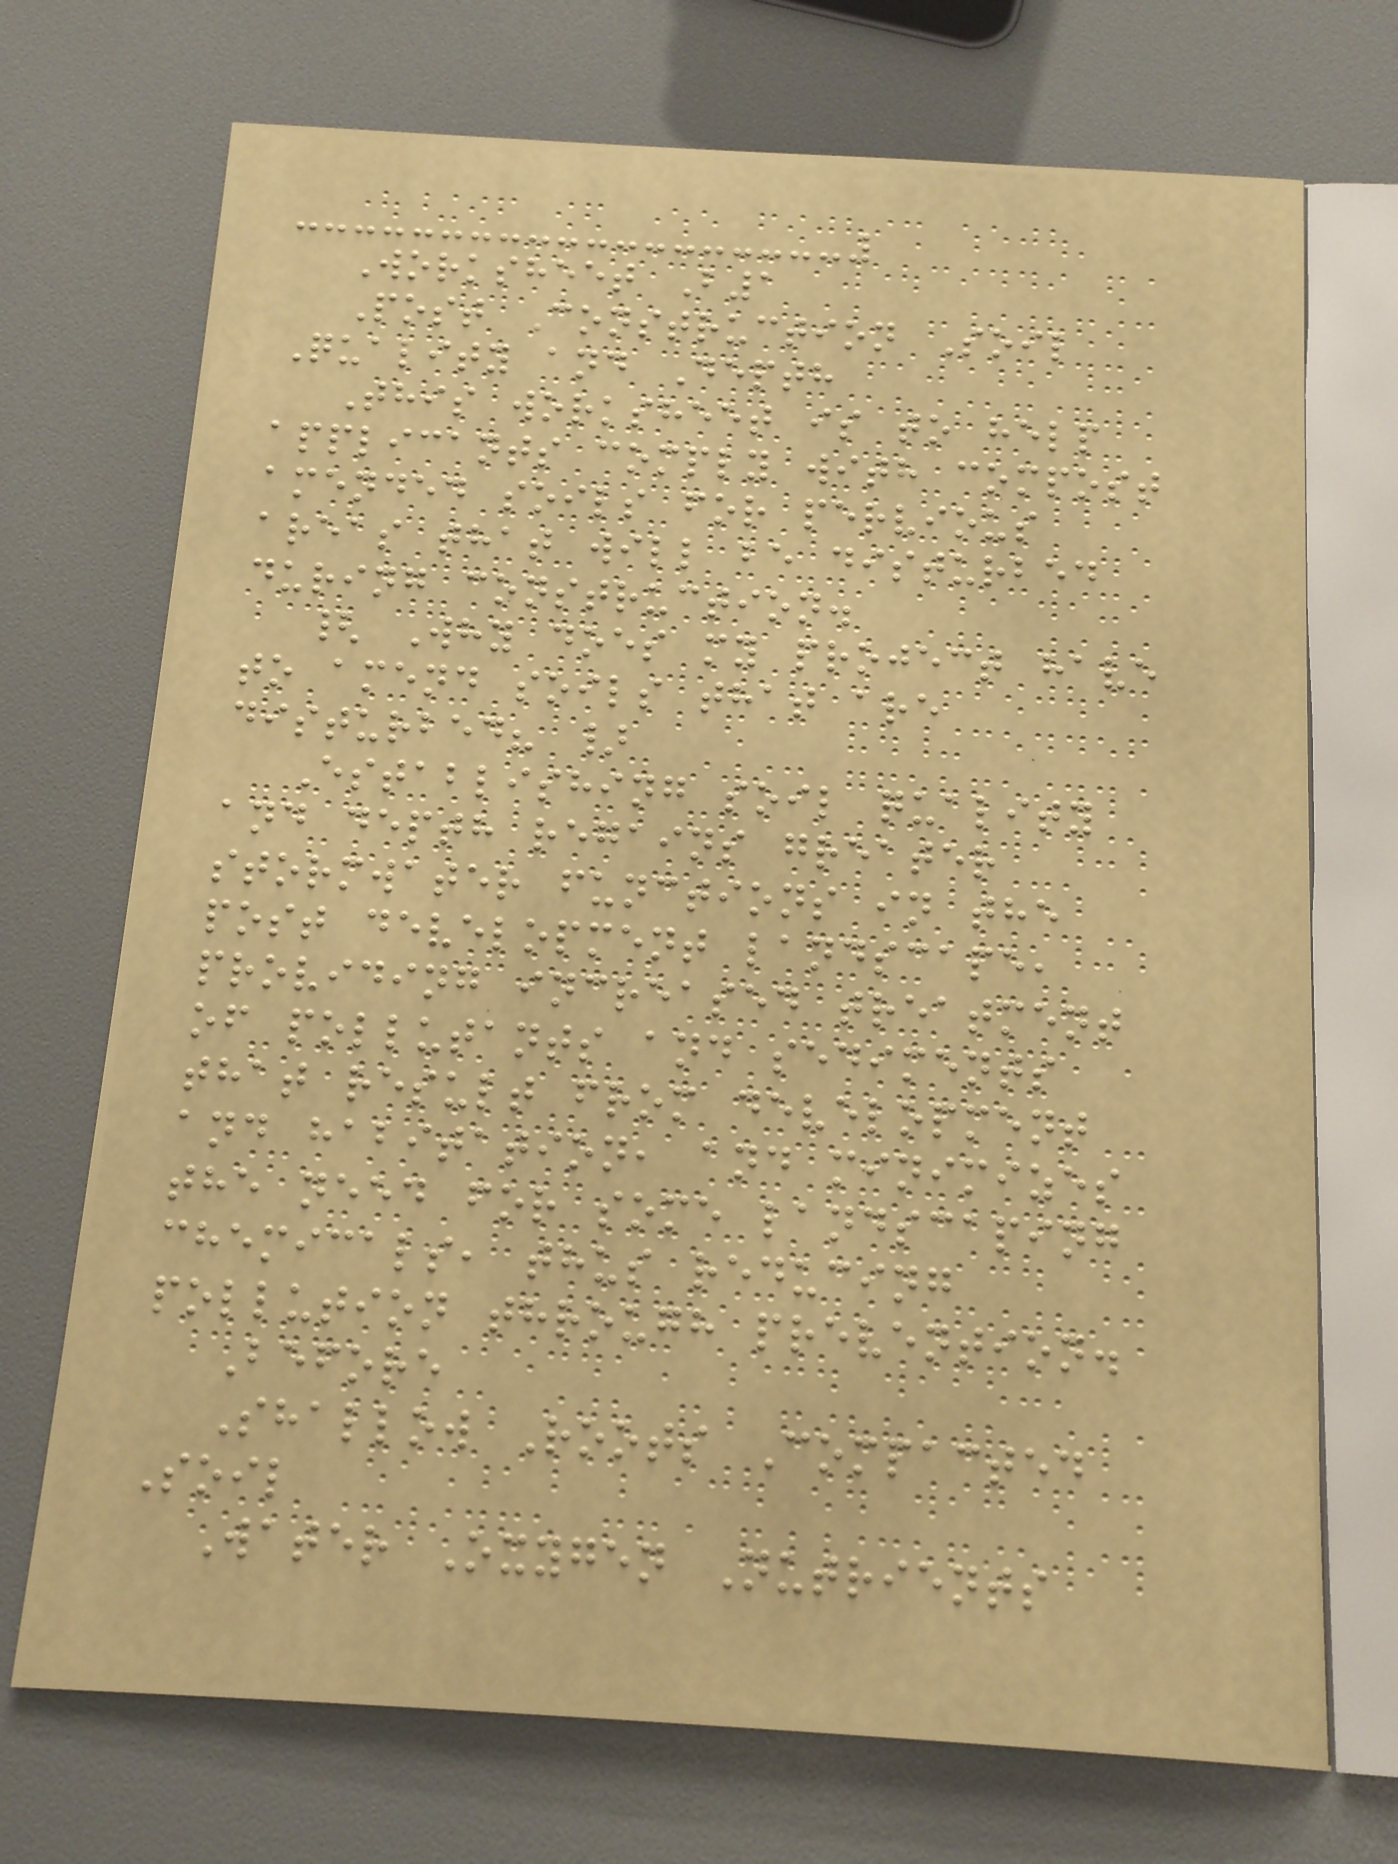Worksheet B1
Post Construction Soil
Quality and Depth
This worksheet is to help
applicants comply with compost
amended soils for pervious
areas that will be disturbed
during construction.
{ Why does my project have
to amend soils that are
disturbed? }
Establishing soil quality
and depth regains greater
stormwater functions in the
post development landscape,
providing increased treatment
of pollutants and sediments
that result from development
and habitation, and minimizes
the need for some landscaping
chemicals, thus reducing
pollution through prevention.
Before
Shallow Roots Compacted
Soil
Water Oxygen Nutrients
